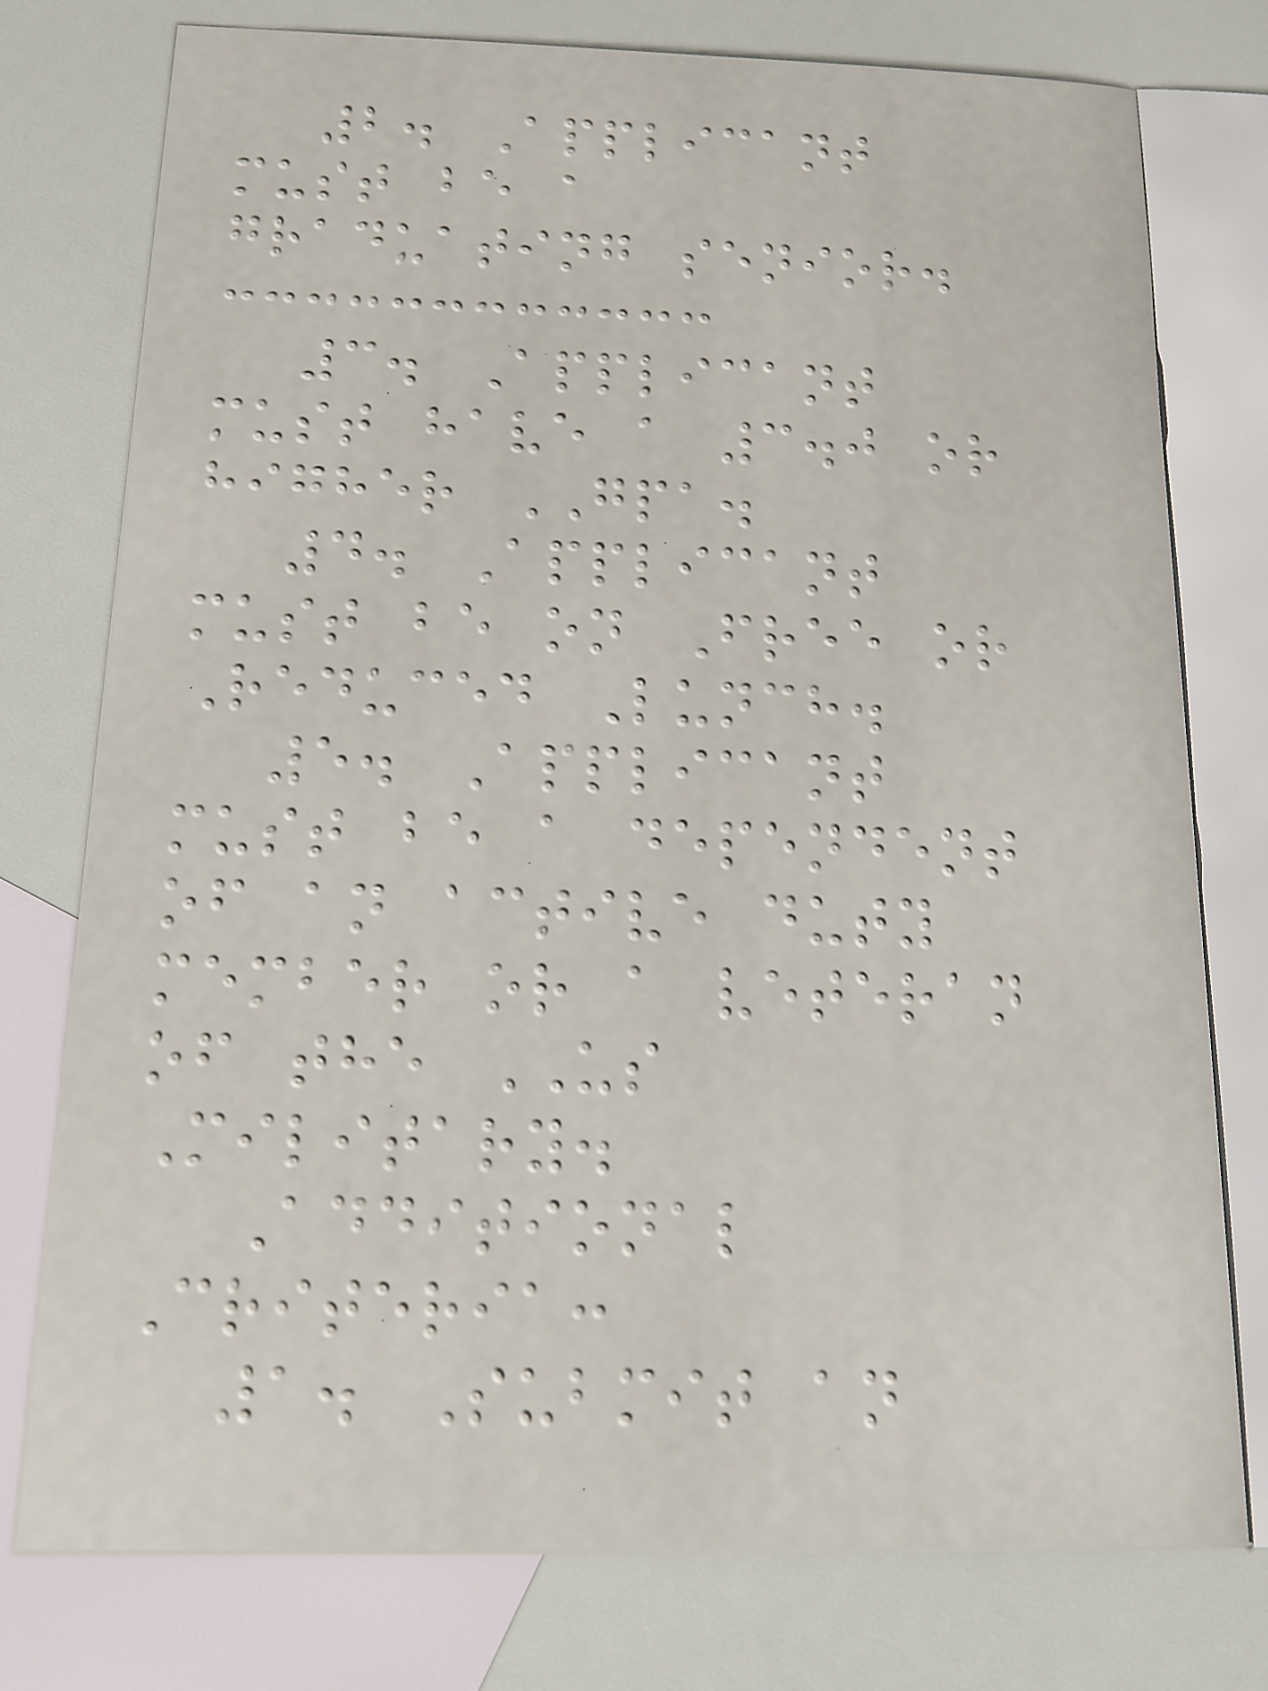2. Applicant
must be a
graduating senior.
3. Applicant
must have a 3.0 or
higher GPA.
4. Applicant
must be on Free or
Reduced Lunch.
5. Applicant
must be a dependent
of an active duty
member or a veteran
of the US
Military.
Additional
Criteria:
1. Submit an
